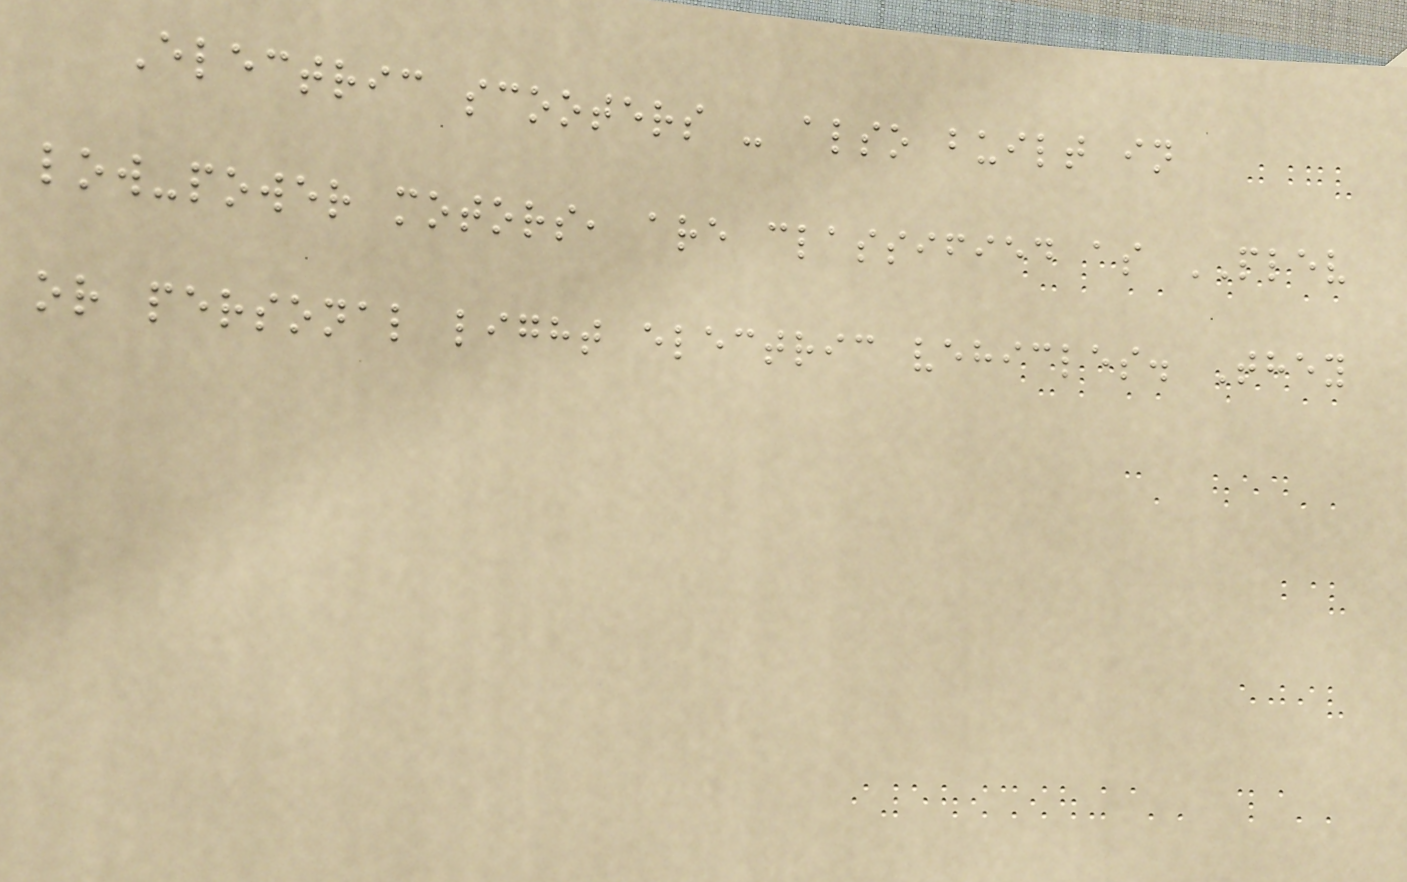Electric scooters - also built in
low-power motors, are classified as PLEV
or personal light electric vehicles. They
